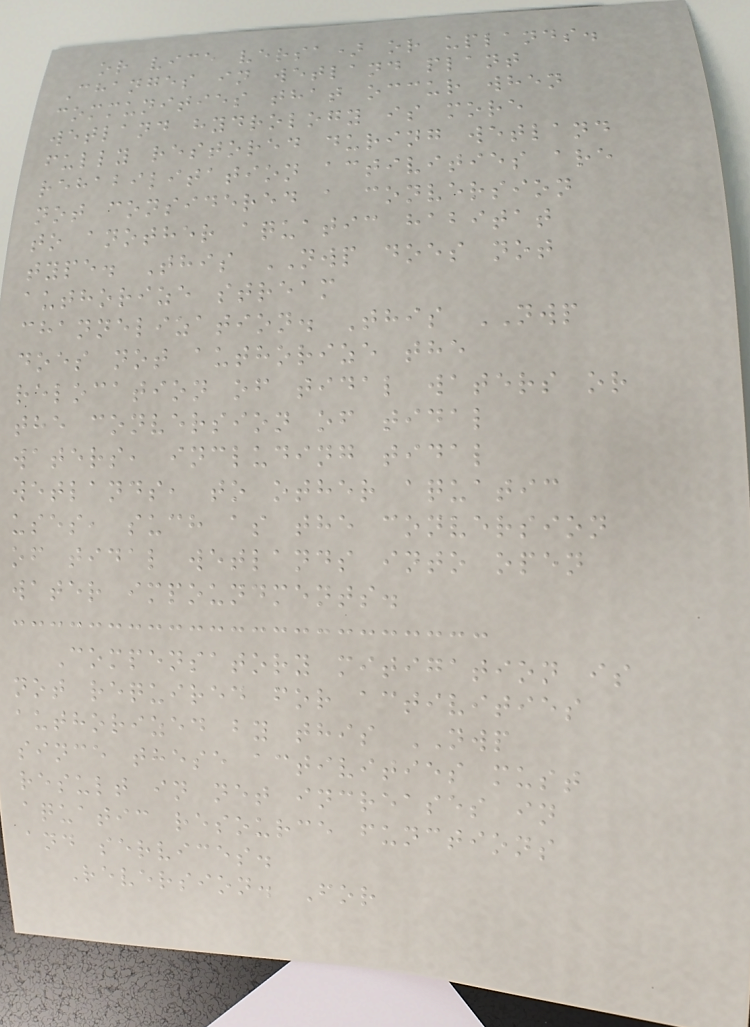or vice versa) or uplands.
Changes in wetland plant
communities that occur when
wetland hydrology is more
fully restored during wetland
rehabilitation activities are
not considered a conversion
to another aquatic habitat
type. This NWP does not
authorize stream
channelization. This NWP
does not authorize the
relocation of tidal waters or
the conversion of tidal
waters, including tidal
wetlands, to other aquatic
uses, such as the conversion
of tidal wetlands into open
water impoundments.
Compensatory mitigation is
not required for activities
authorized by this NWP
since these activities must
result in net increases in
aquatic resource functions
and services.
Reversion. For
